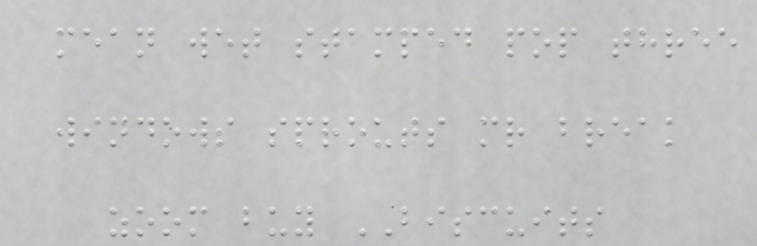mean wet stamped pop three
windows sprouts mr break
zoom buy BISCUITS
